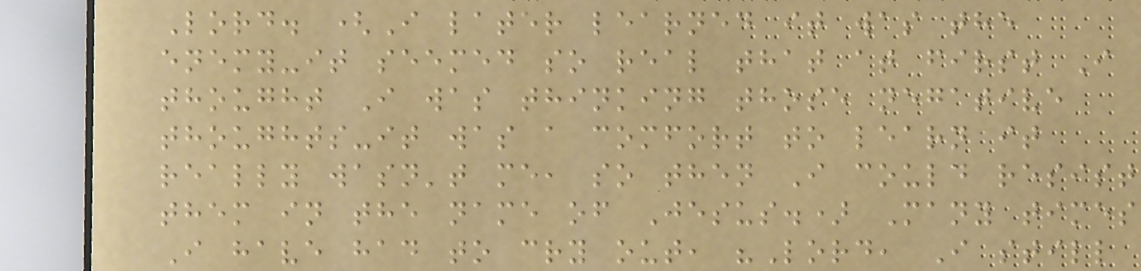Lord. (I later learned it was the
enemy-it seemed so real that at first I
thought I was thinking those negative
thoughts-it was a comfort to learn it
really wasn't me, so then I could resist
them in the name of Jesus.) Many times
I have had to cry out, "Lord, I still
